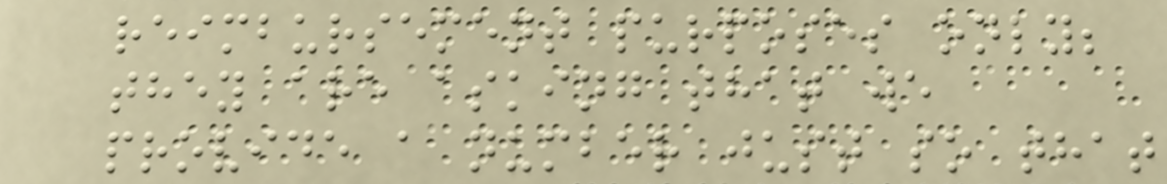reimbursement purposes only;
they are asking that we
provide a number just so that
